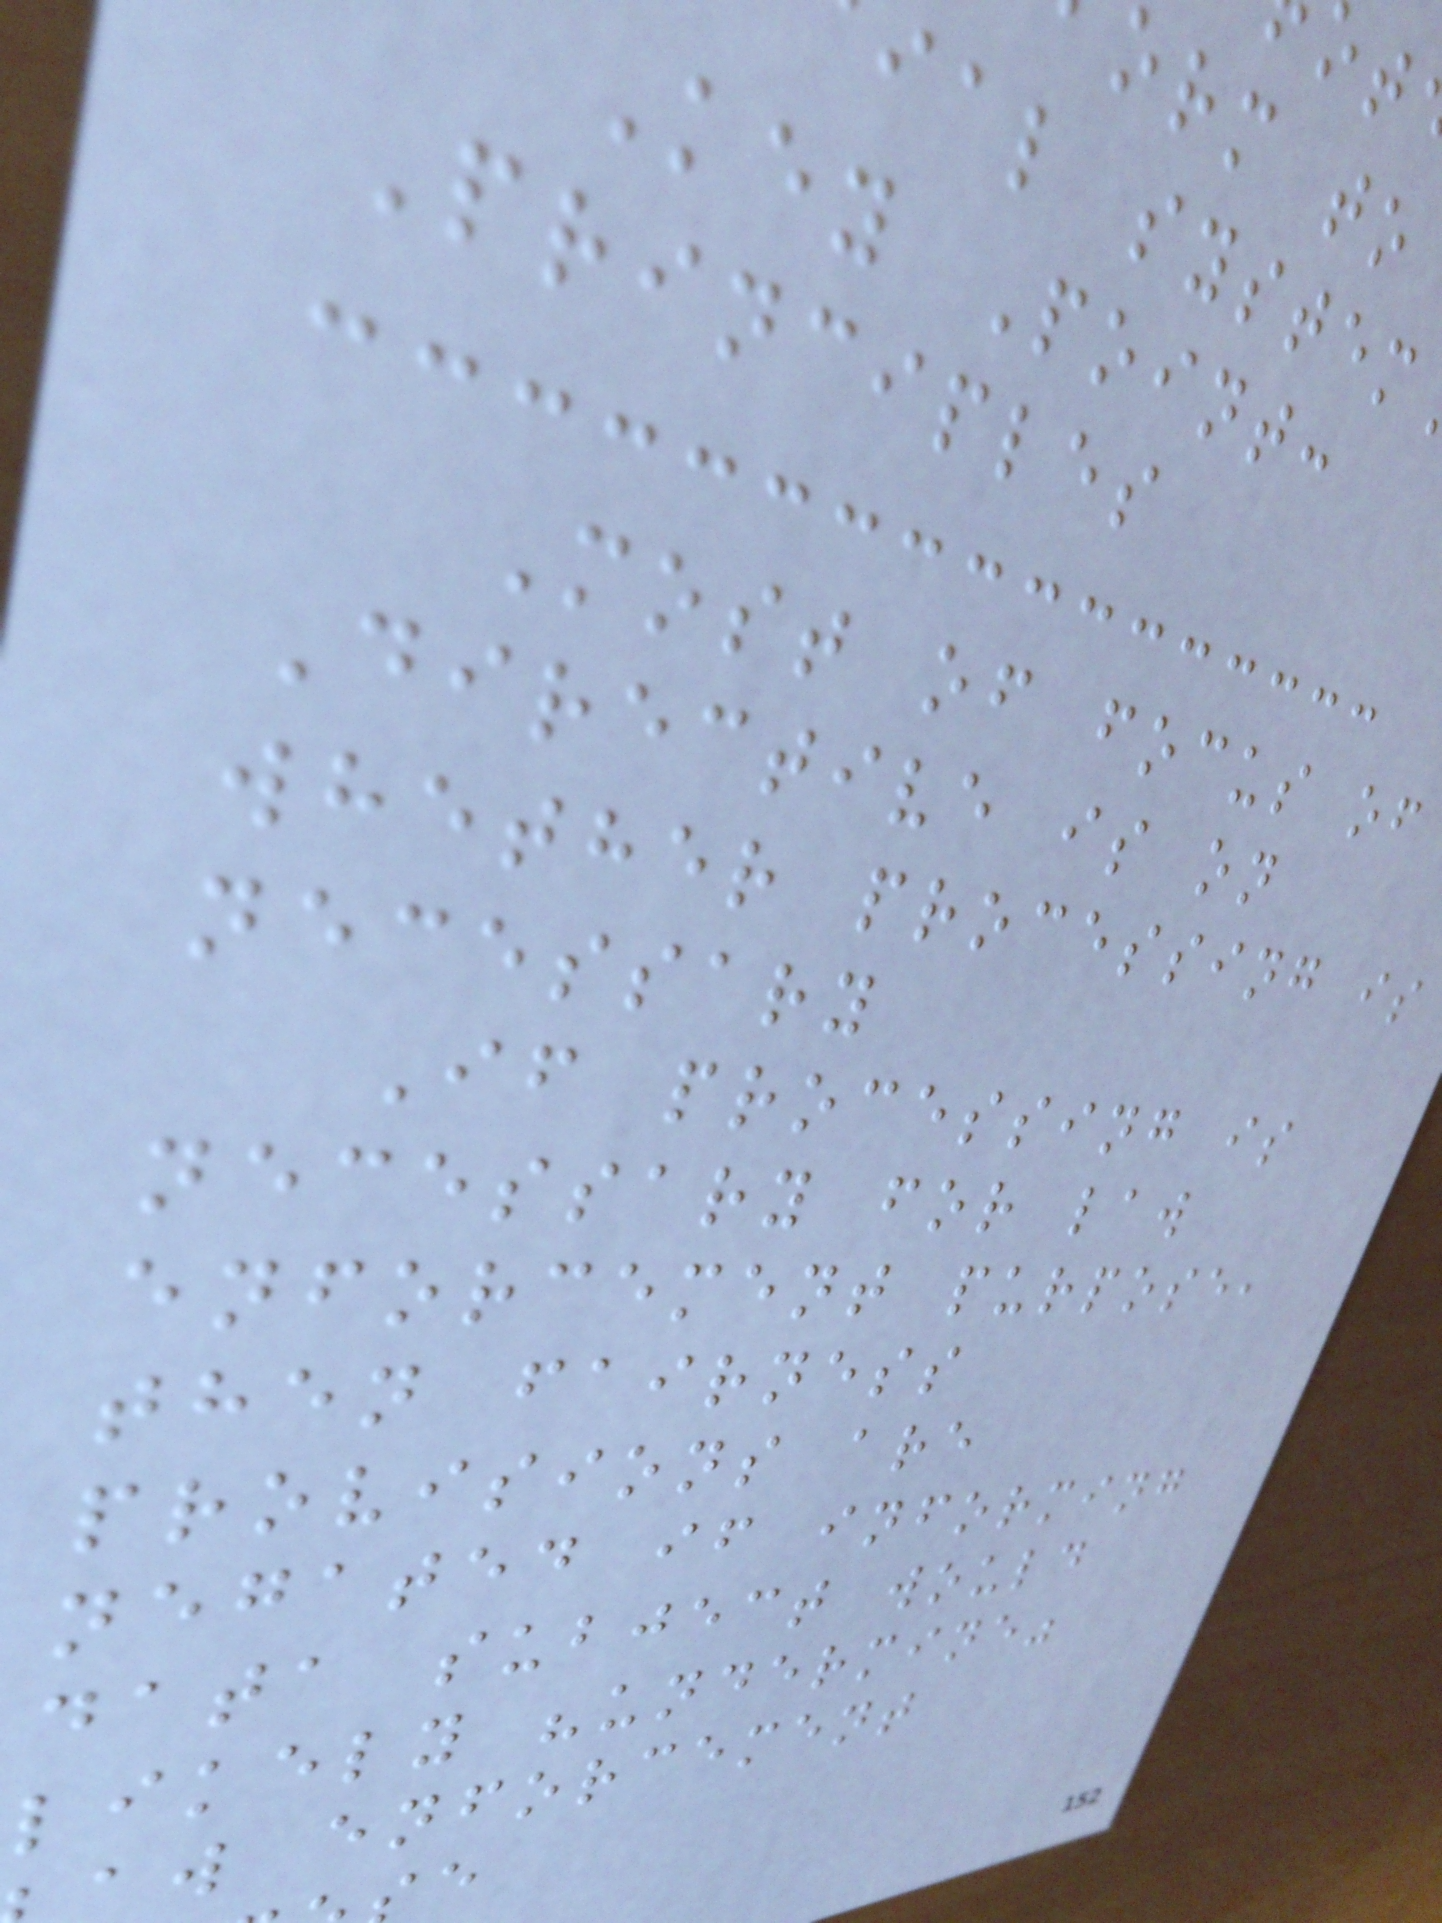orm to
Key Point:
Principles
Most of focus of
Directive is on
whether processing is
necessary
If processing is
necessary for law
enforcement purpose,
then fairness
provisions are
negated if informing
data subject would
likely "undermine"
w enforcement
